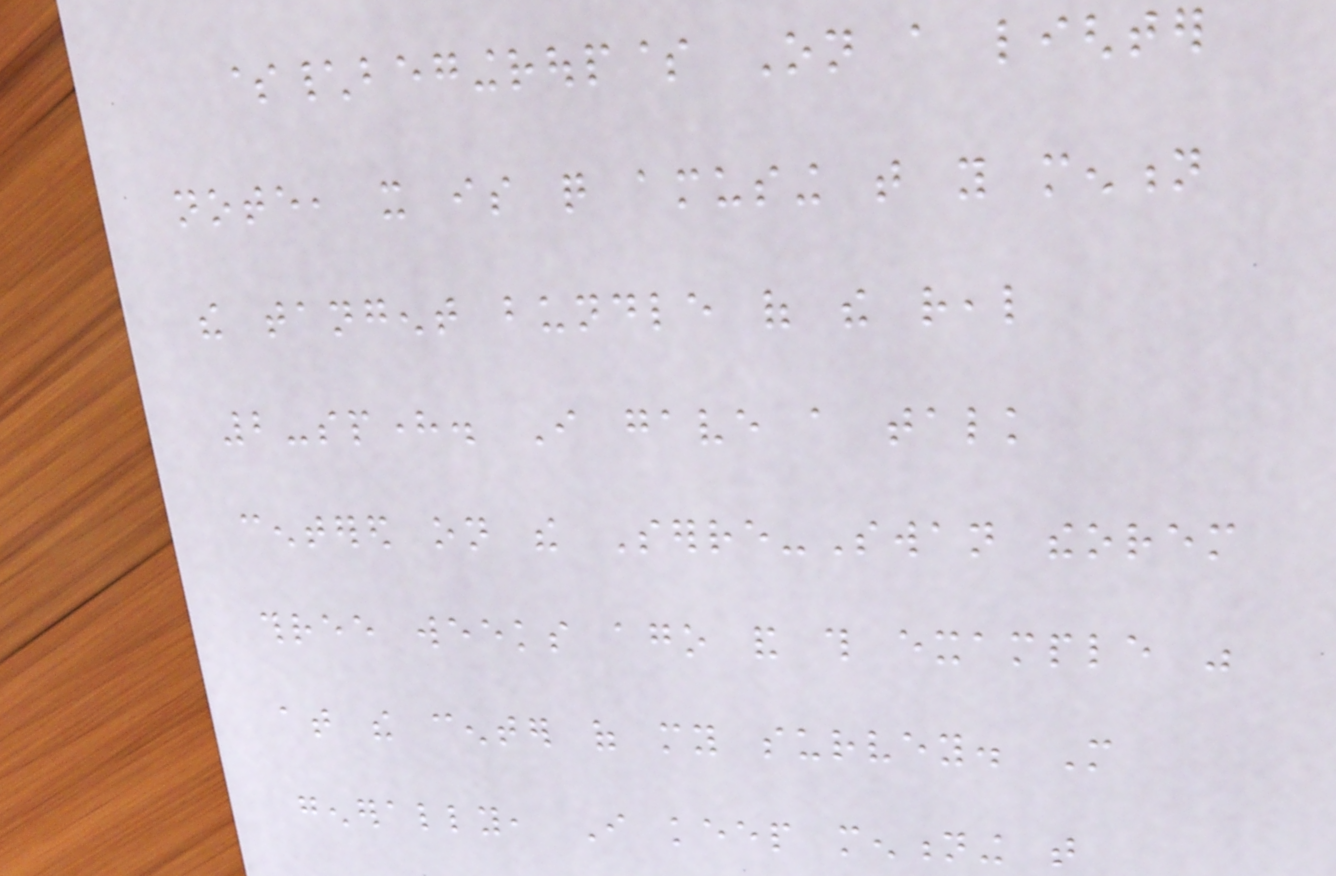$\begingroup$ On a lighter
note, it is quite amusing that you mention
the tangent bundle of the real
2-sphere. I gave a talk
centered on the Serre-Swan theorem
three weeks ago and this example was
at the center of my survey. More
generally, I keep mentioning that
